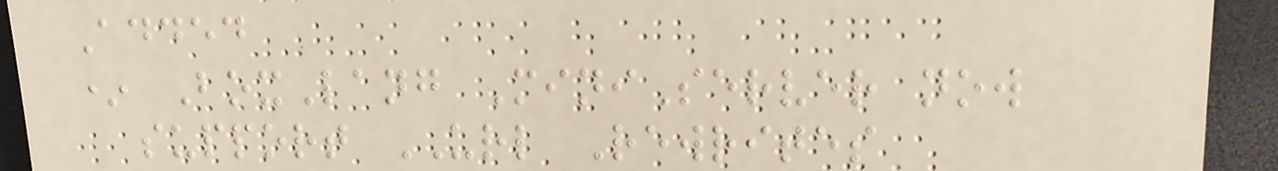Added
* BoxLang MiniServer now
support URL Rewrites
